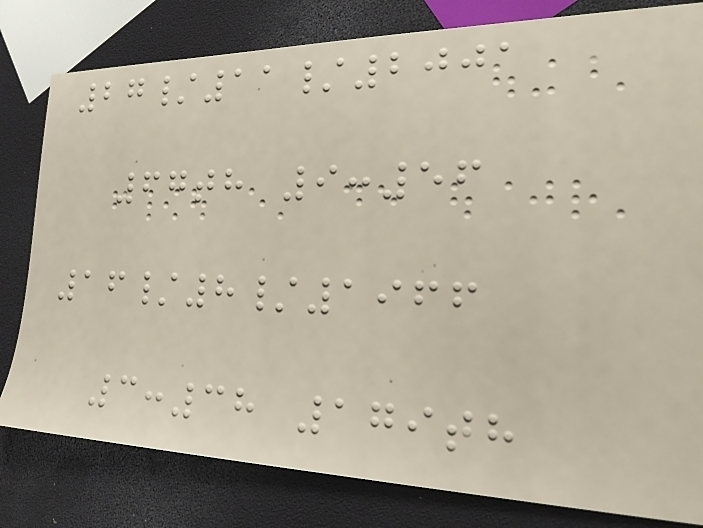27/11/2001
67th 9:56
16/8/1966
3:38 179th
